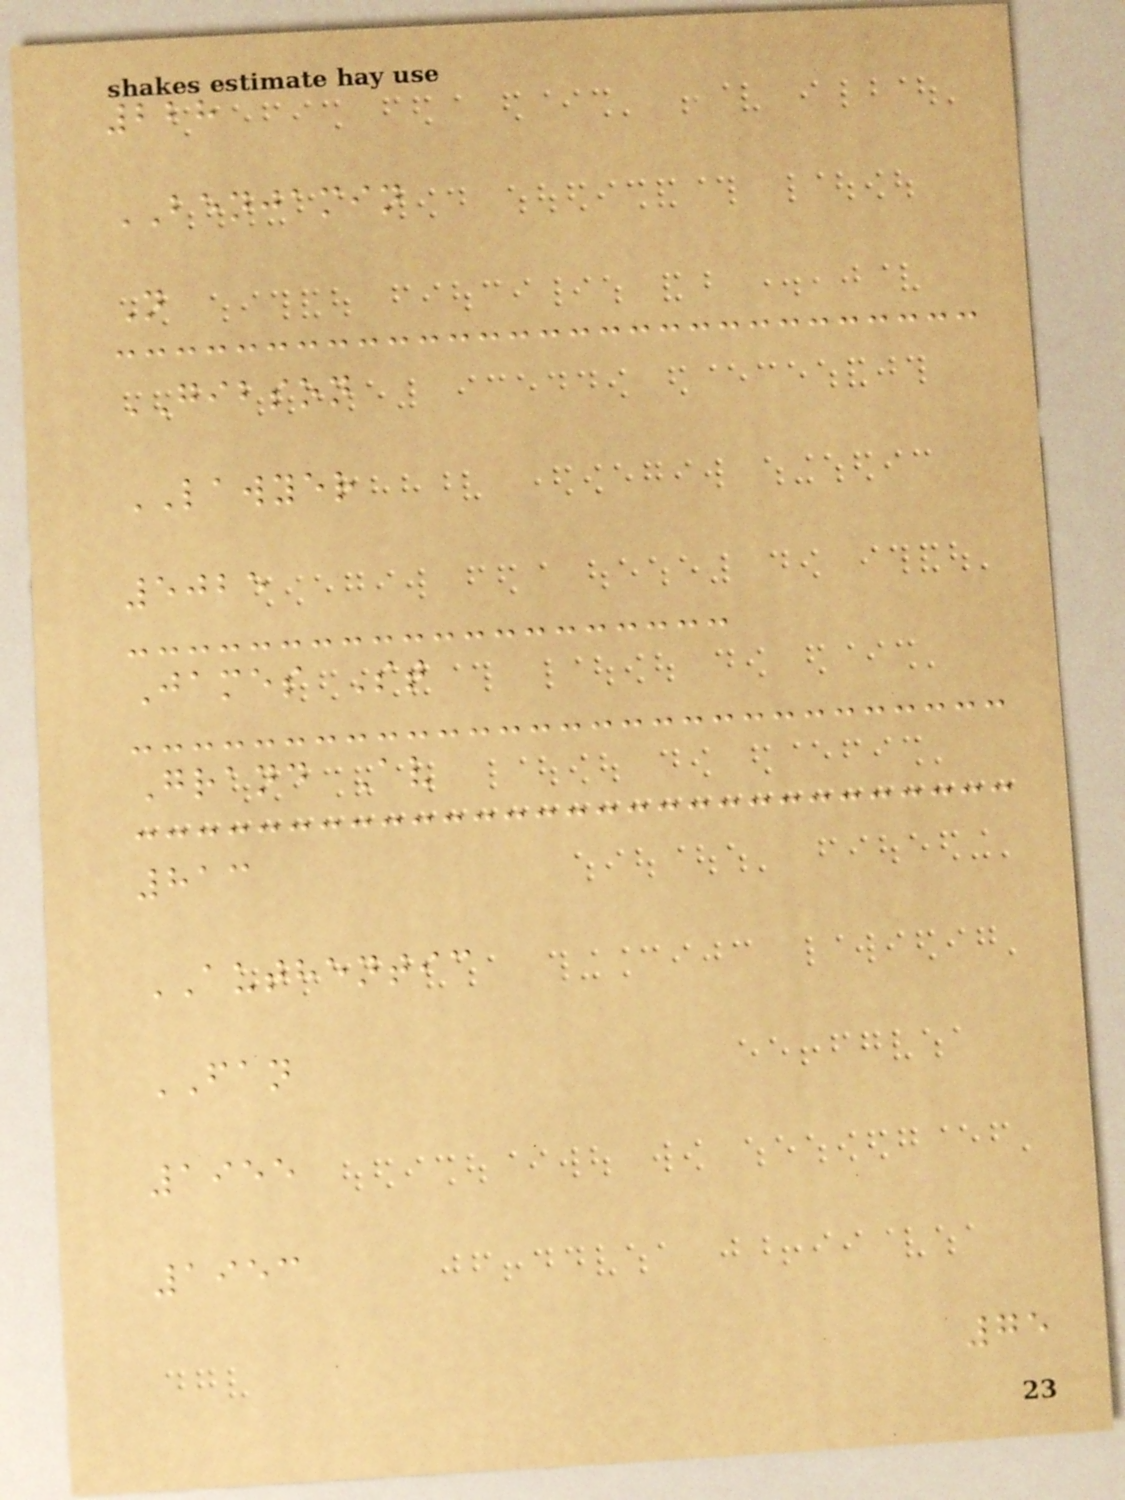228
BENJAMIN
N
GIBSON
LAWYER
5025
James St
Grand Av
813
AUTHENTIC
FAN
1955
1953
75
